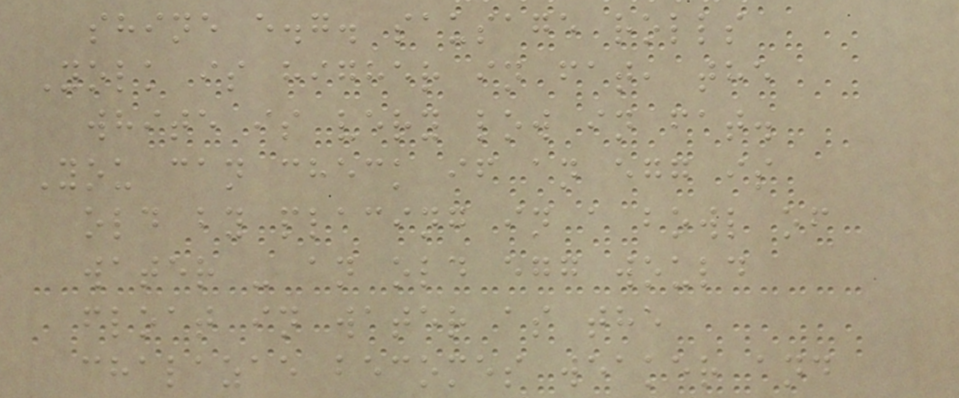shine e.g. sausage rolls
Yolk is higher in fat, the
white is very low in fat.
You can check if an egg is
old by placing in a bowl of
water - an old egg would
float in water as the
chalazae becomes weaker and
